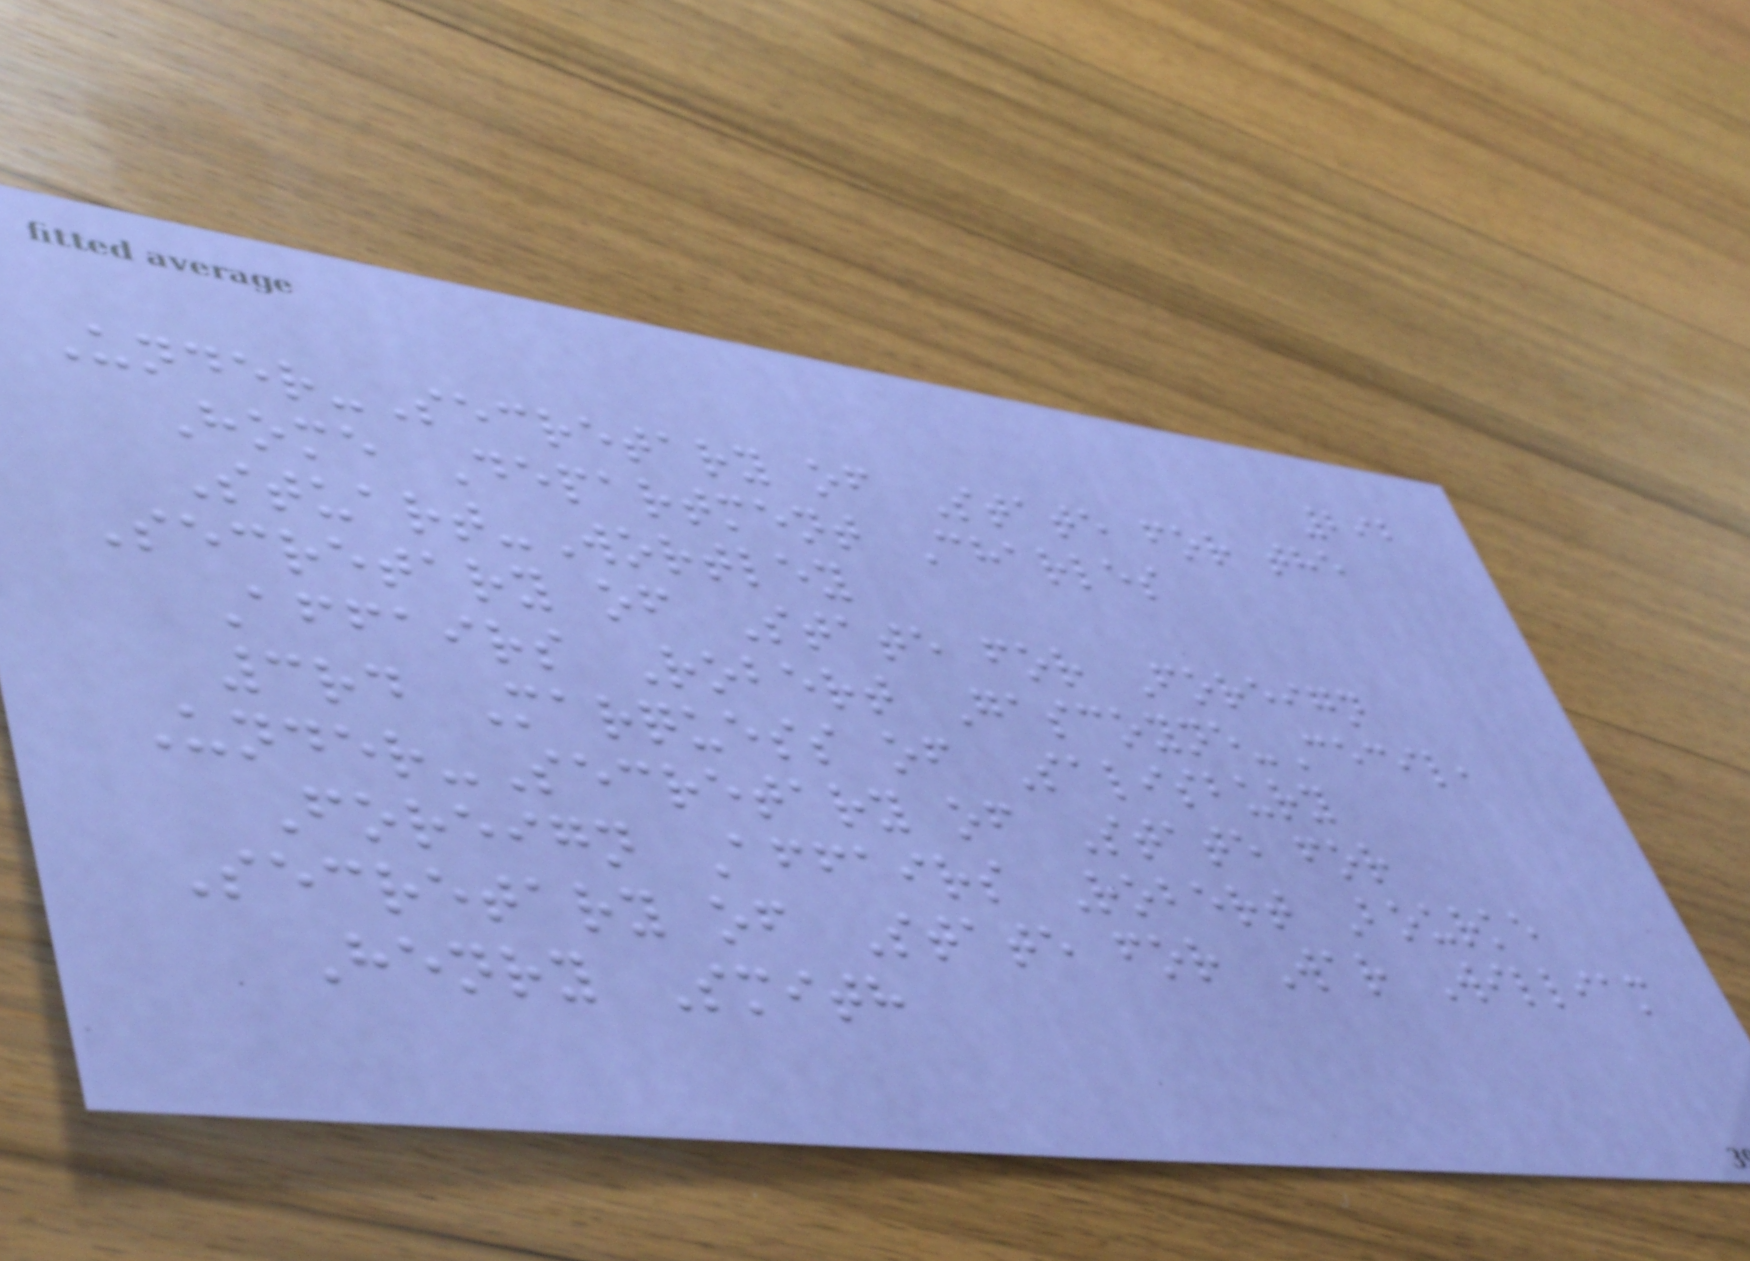292
Under-Secretary of State for the
Home Department Charles
Stuart-Wortley
Secretary of State for Foreign
Affairs Robert Gascoyne-Cecil,
3rd Marquess of Salisbury
Under-Secretary of State for
Foreign Affairs Robert Bourke
Secretary of State for War William
Henry Smith
